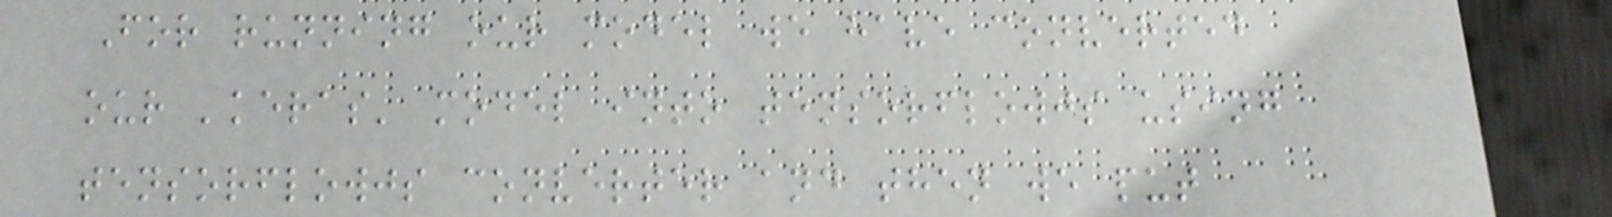For running our model we have converted
our 'keras' model into tensorflowjs using
tensorflowjs converter and then we put
